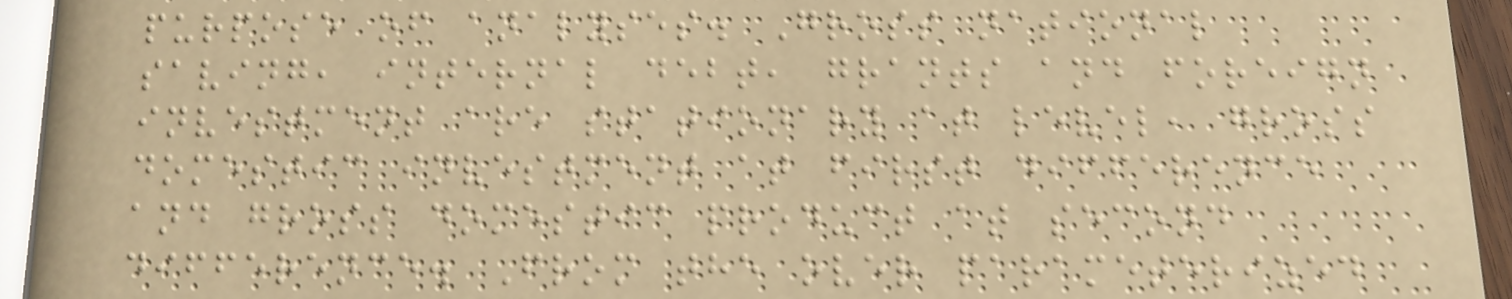purpose of analyses. Gross national
saving, internal debt, grants and foreign
investment are stationary at level, gross
domestic investment at first difference
and gross domestic product at second
difference. From the over parameterized
